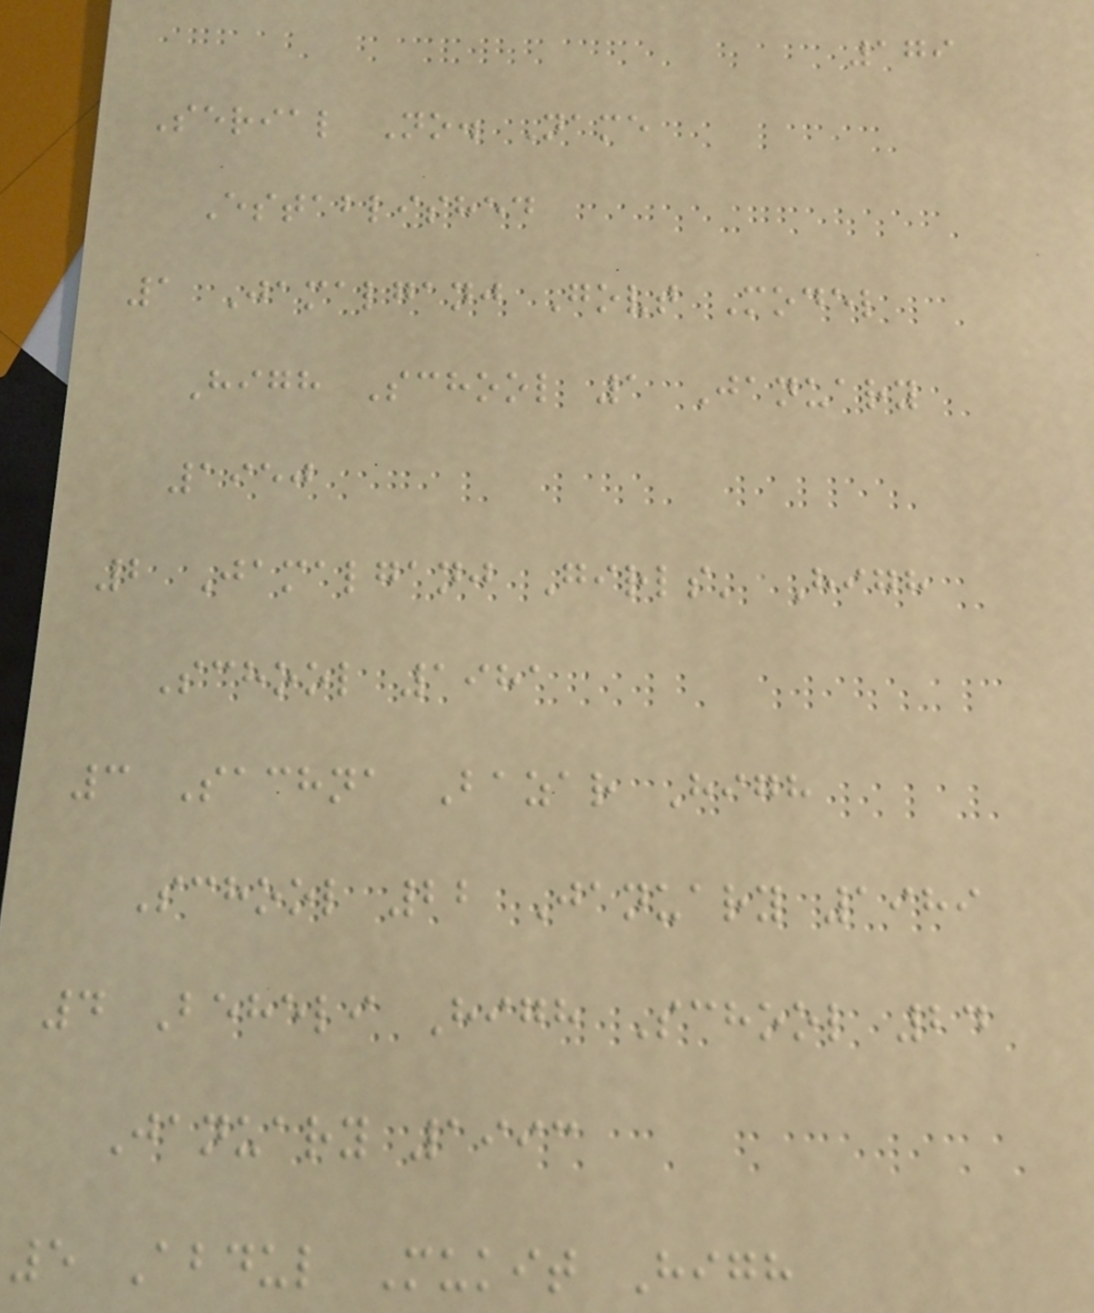179
Serial No. Name
Established
1 Jamalganj Govt Model
High School 1 January
1950
2 Jamalganj Girls' High
School 1981
3 Sachna Bazar High
School 22 January 1989
4 Beheli High School 24
January 1993
5 Abdul Mukit High
